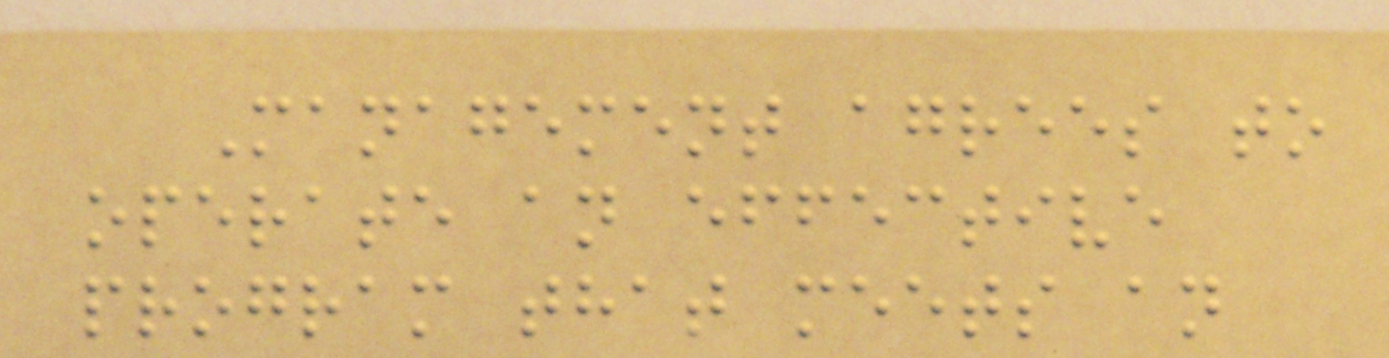Management agrees to
operate an effective
program that meets an
